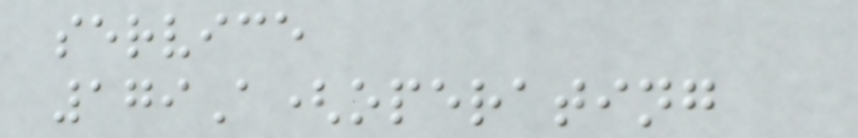service
179A(operating
